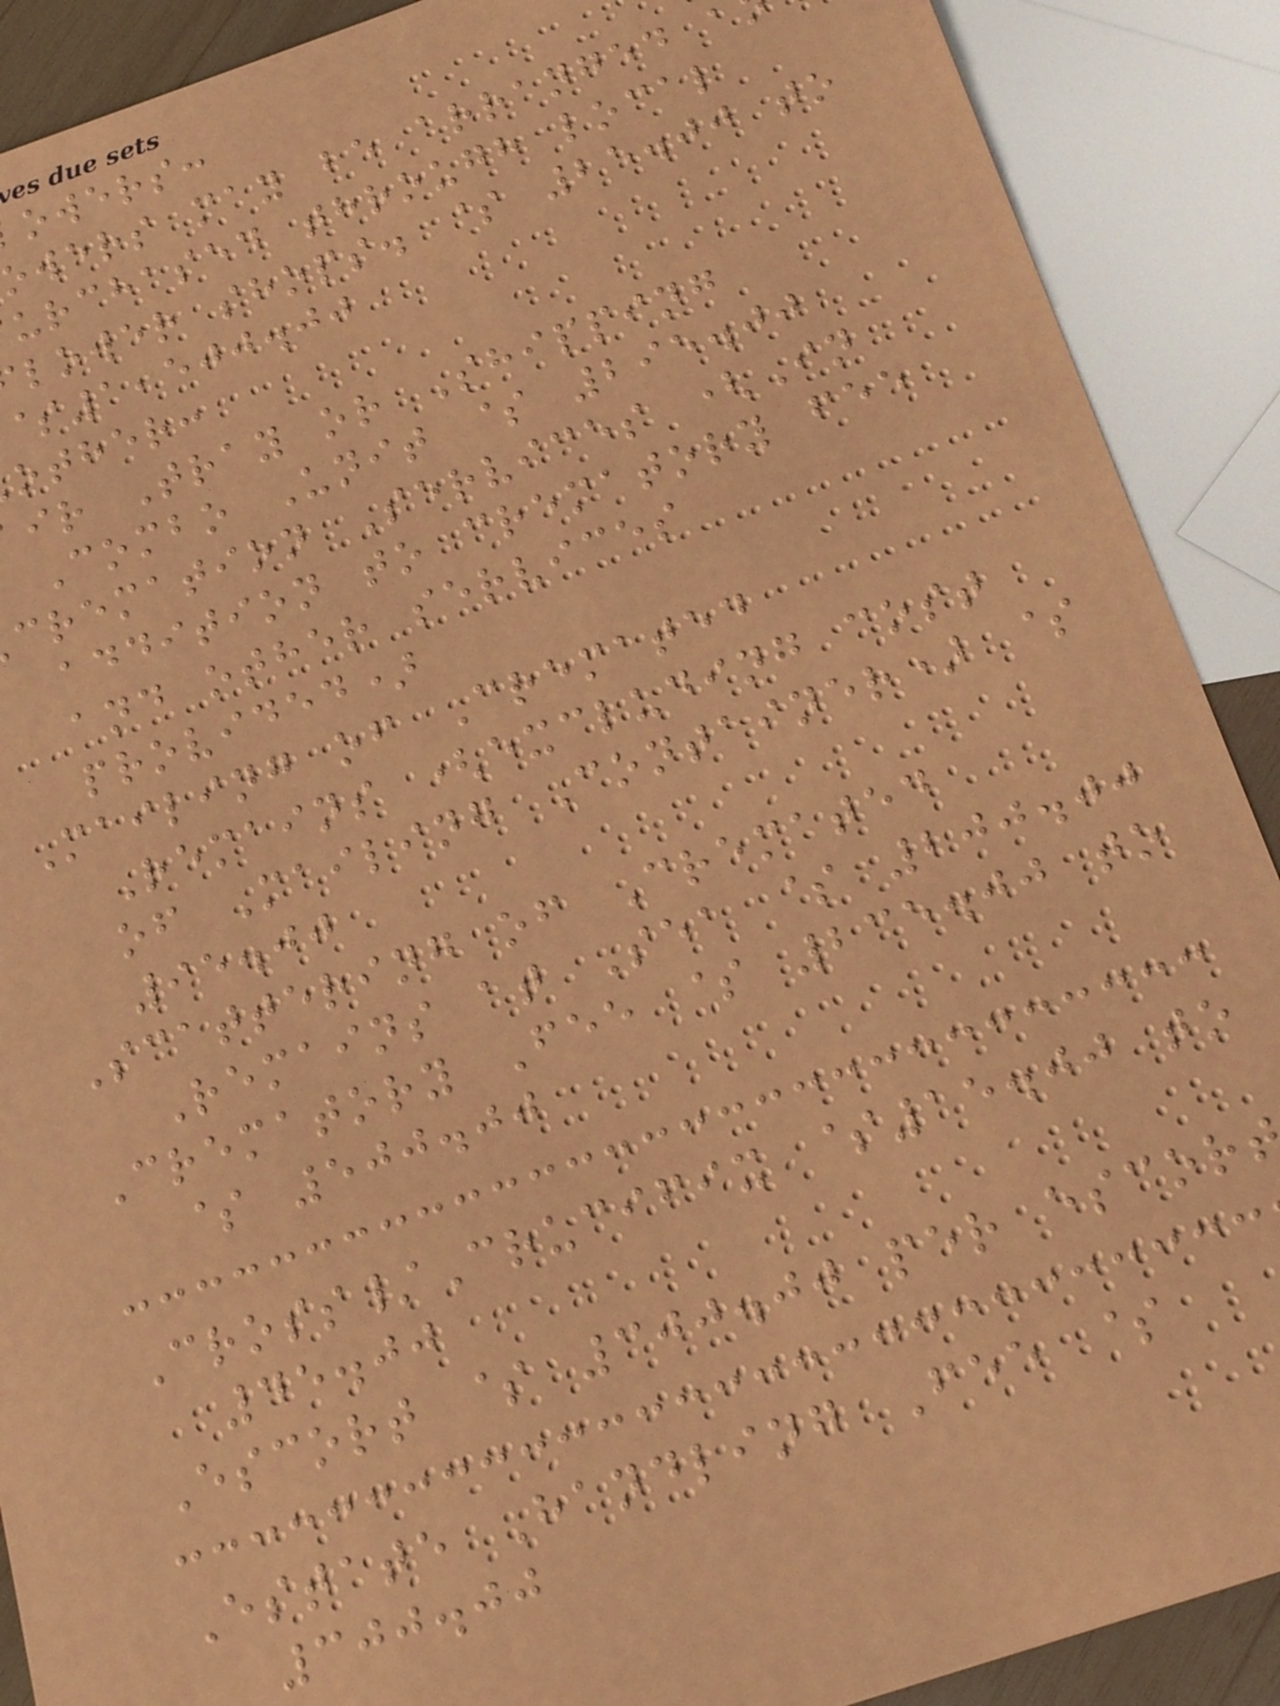owers:
owers may be arranged a
urchased through local
lower shops. $ 25.00 to
$1,500.00
other:
ir Tray or Shipping
Combo Unit $ 295.00
cremation Services (In
addition to crematory fee
and other services
provided)
Mailing of Cremated
Remains (excluding cost
of Mailing Container) $
95.00
Scattering of Cremated
Remains at Sea $ 200.00
Crematory Fee $ 235.00 to
$ 500.00
Cross/Crucifix $15.00 to
45.00
Escort $ 300.00 per escor
Estate Handling Fee $
300.00
